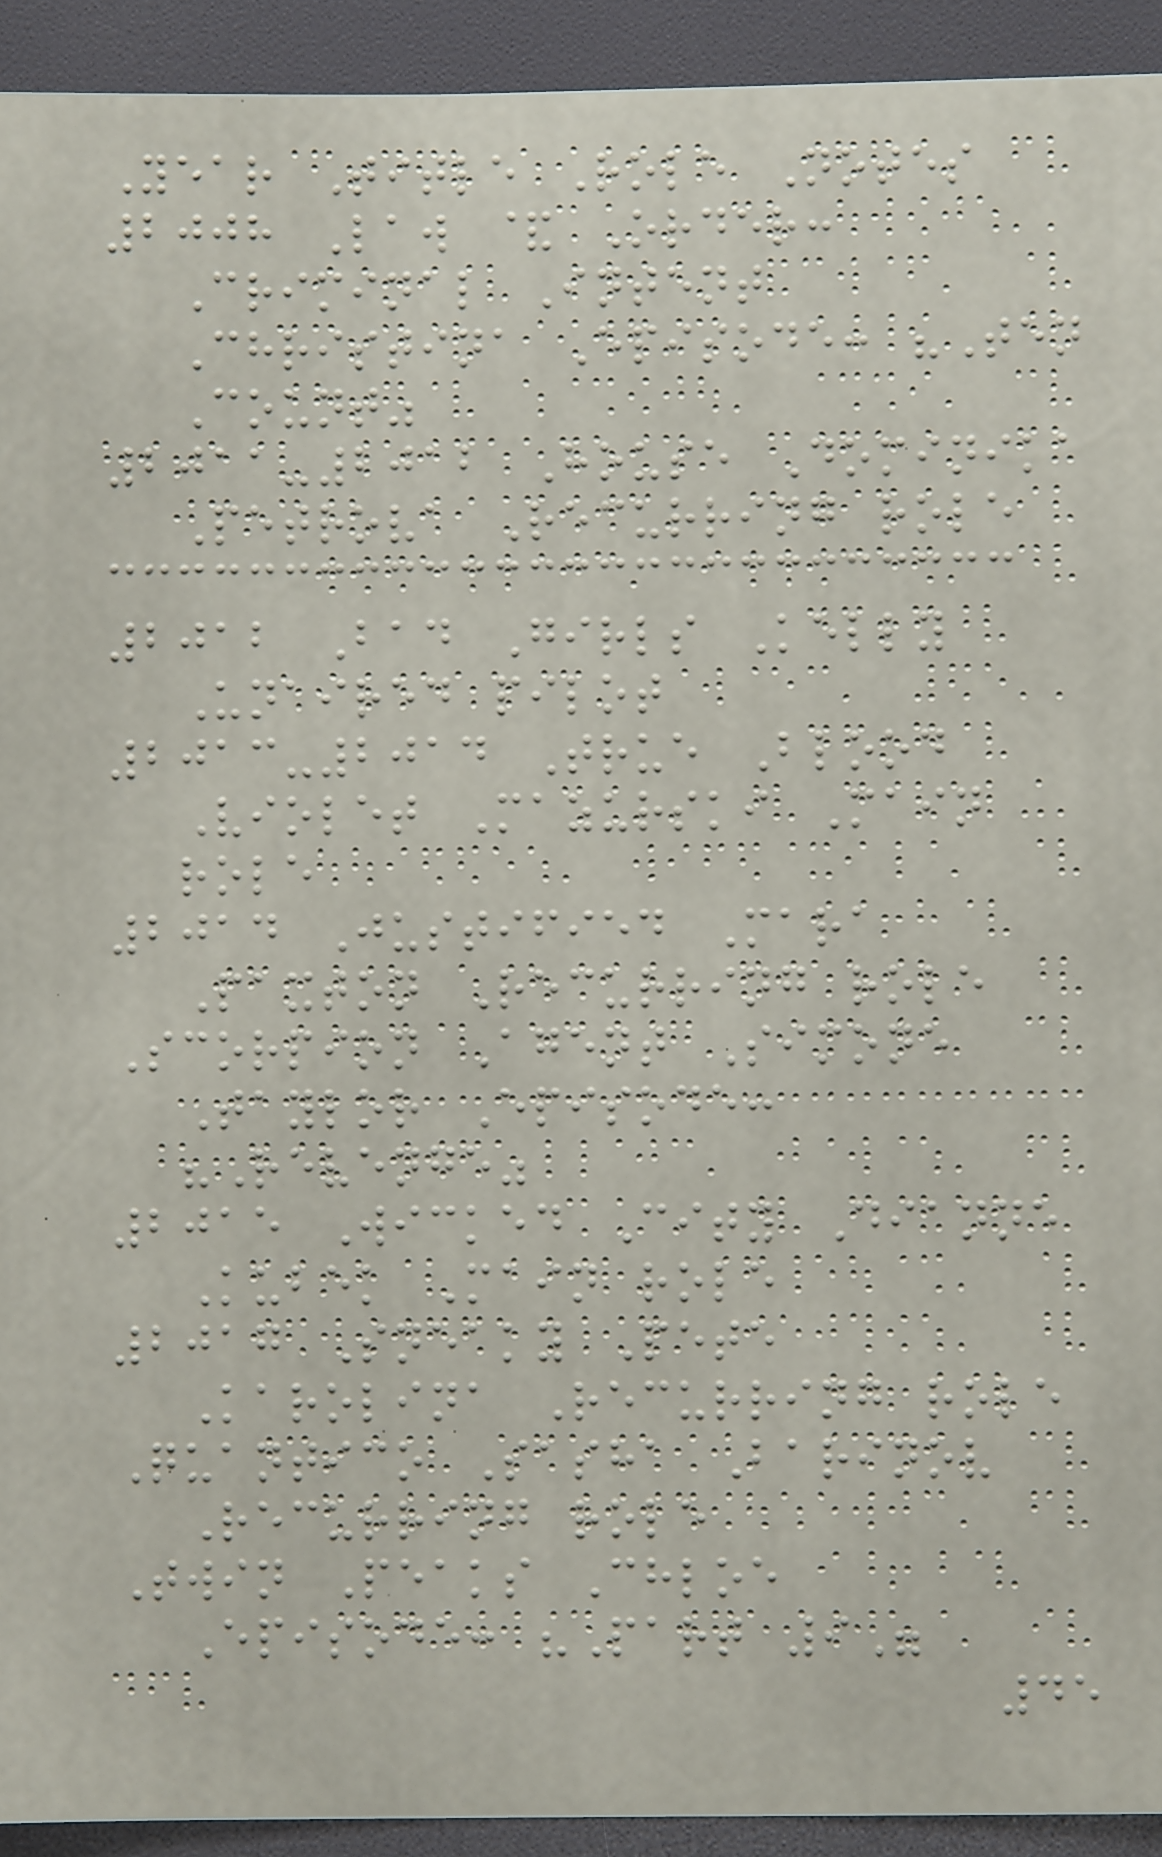Year Title Role Notes
2008 Law & Order:
Criminal Intent
Christina Episode: "Ten
Count"
2011-2012 House Dominika
Petrova Recurring role
2012 Bad Girls Kelly
Unaired pilot
2013-2014 True Blood
Violet Mazurski Main
role
2014 Justified Mara
Paxton Recurring role
Scorpion Agent Simone
Taylor Episode:
"Revenge"
2015 Wicked City Dianne
Kubek Main role
2017 Sneaky Pete
Karolina Recurring role
Quantico Sasha Barinov
Recurring role
Twin Peaks Chloe
Episode: "Part 9"
45
